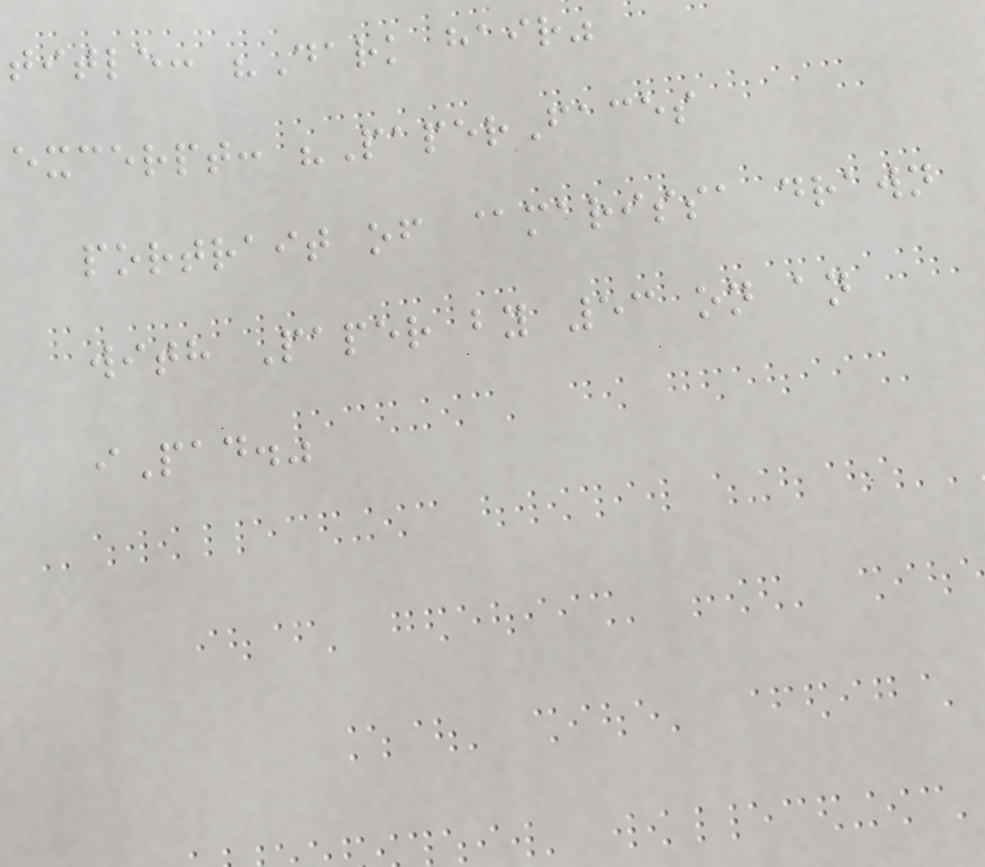title: "Dark hair"
excerpt: "PaperFaces
portrait of @marissa drawn
with Paper by 53 on an
iPad."
